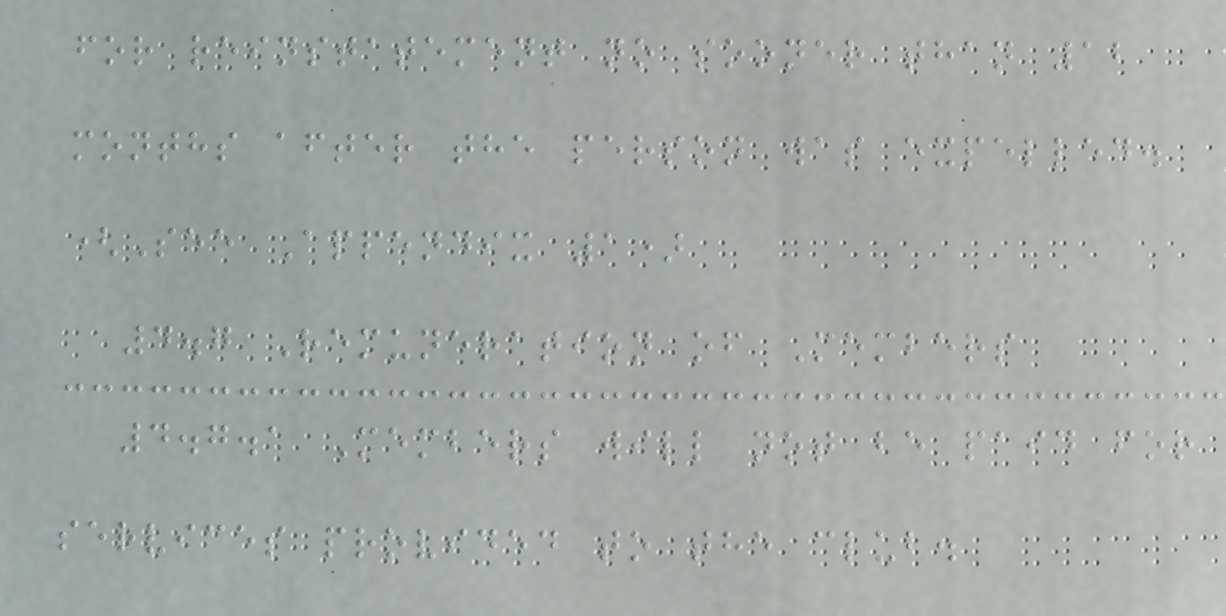for reinstatement no sooner than 12
months after the person was expelled.
(See Appendix 1)
4.7 Remuneration of Members
4.7.1 Members will not be paid for
services provided to the club.
